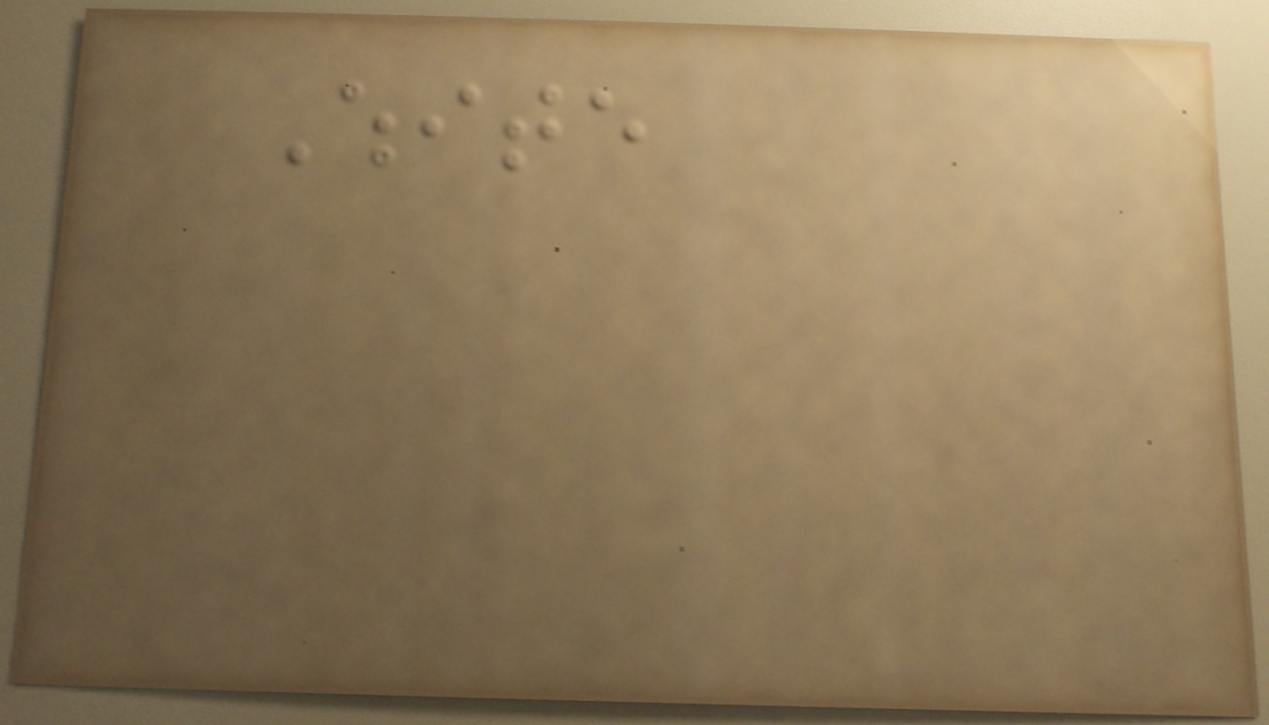White
